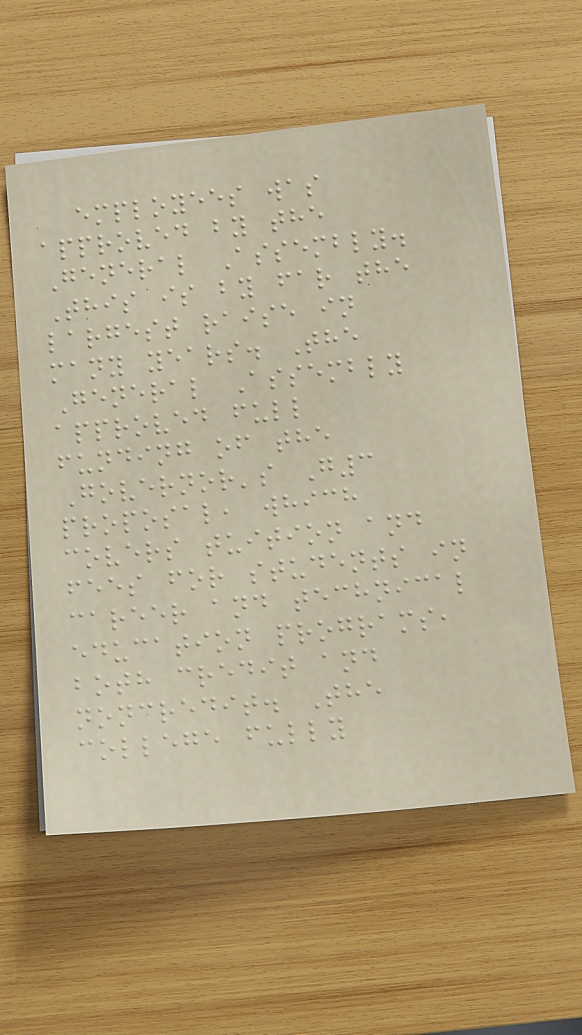employees was
approved by the
General Assembly.
This is by far the
largest raise in
many years. The
General Assembly
approved full
funding of the
Governor's G3
proposal, which
covers tuition and
fees for students in
career and technical
education programs,
both credit and
noncredit. The
college fully
